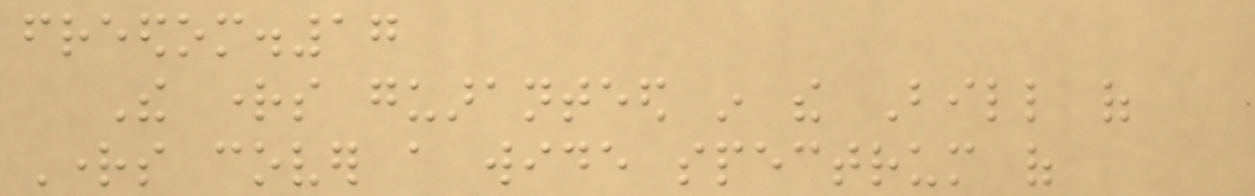freedom.17
The rights guaranteed in the Bill of
Rights cover a wide spectrum of
